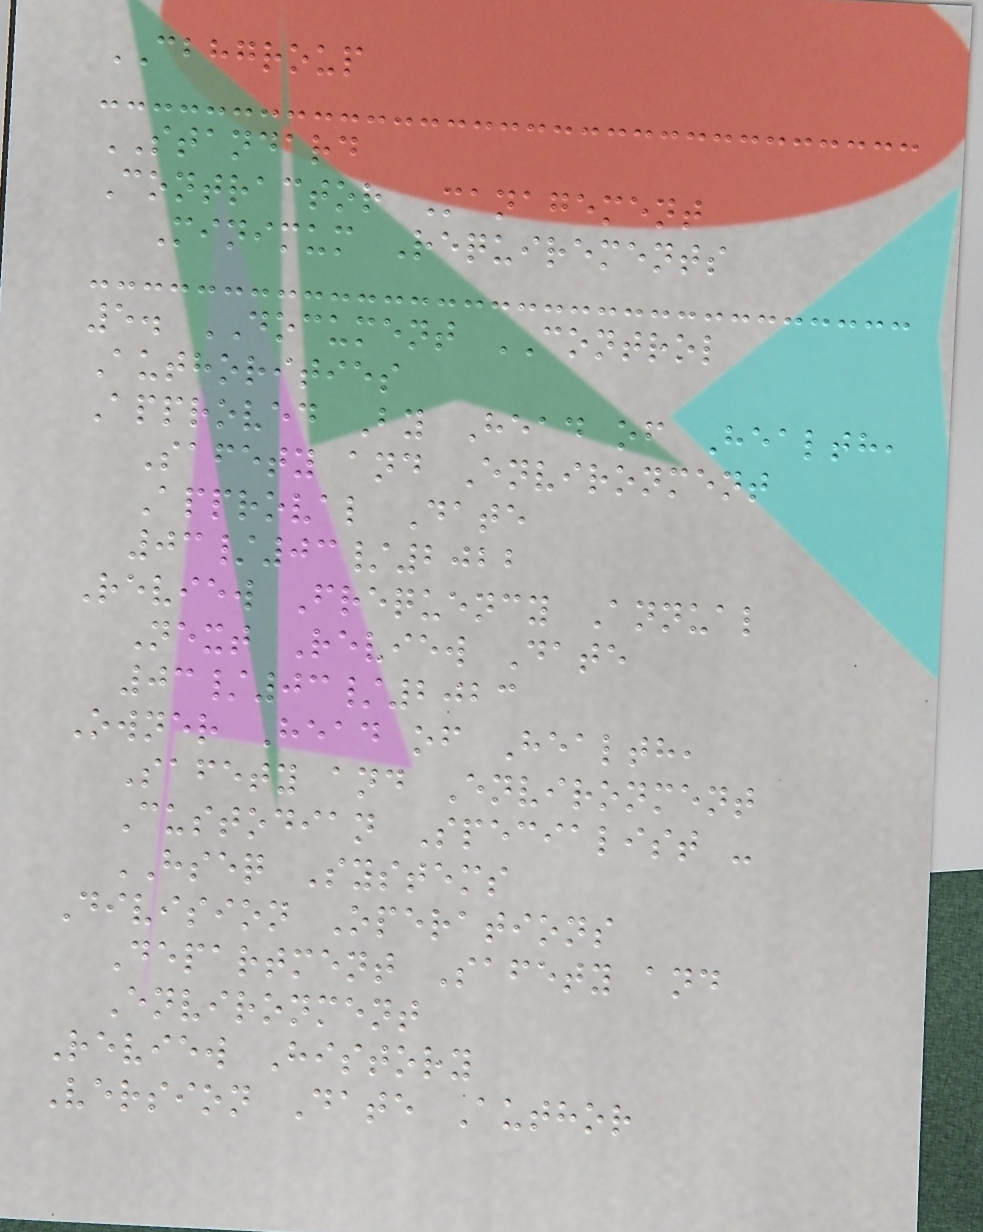CBHGROUP
STANDARD
Contractor Management
Minimum Requirements
5. DOCUMENT CONTROL
Authorities
Approved By Head of Health,
Safety and Environment
Approval Date
03/03/2022
Review Frequency Annual
Next Review Date
03/03/2023
Owner Head of Health,
Safety and Environment
Custodian Specialist -
HSEQ Systems
Division Operations
Department Safety and
Environment
Review History
Version Date Author
